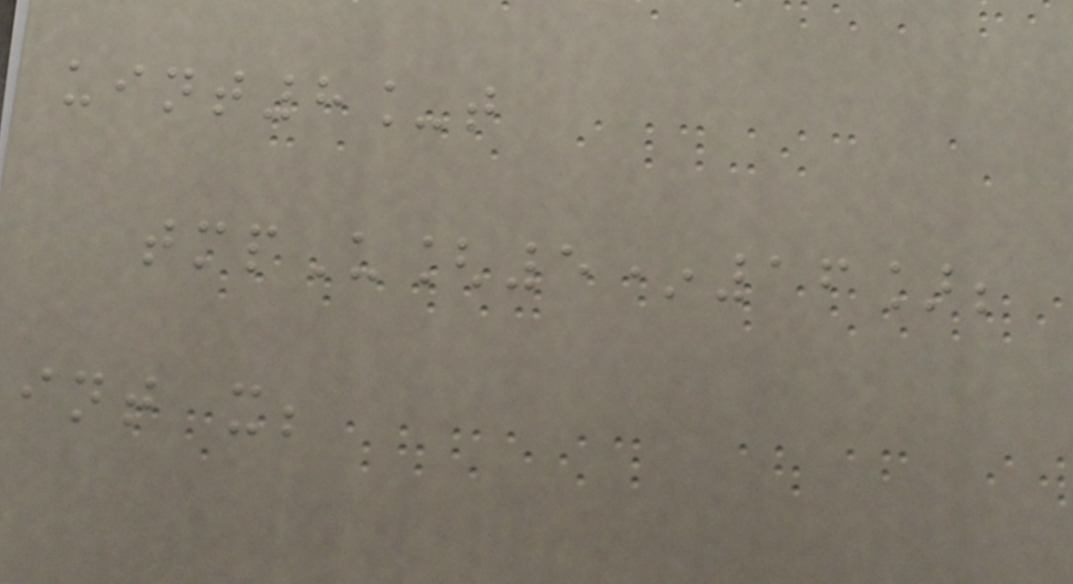uint8_t
tmpU[5*16];
int x;
